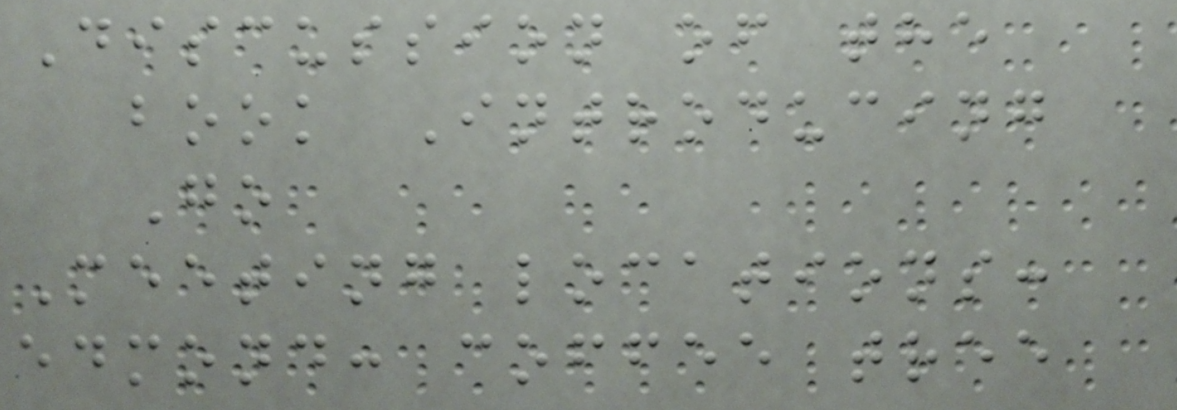Discussion of the
book Introducing
Go
Meeting locations:
edmond: coffee tree
